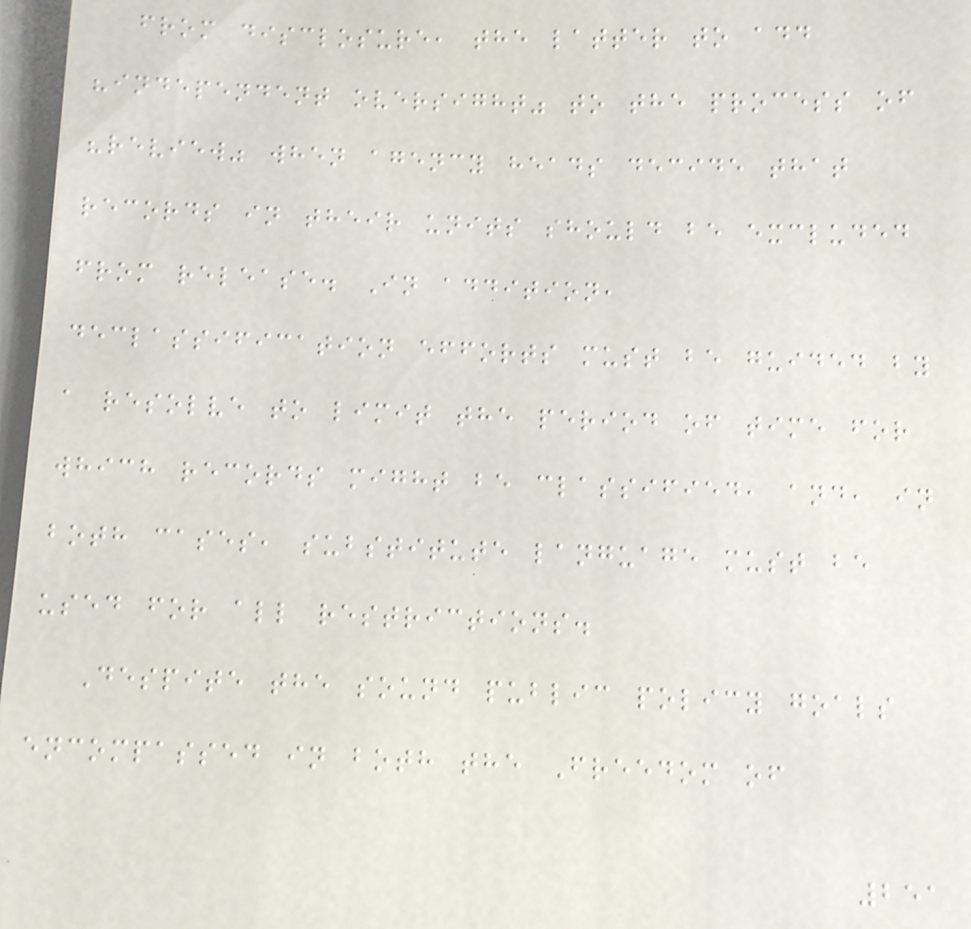from disclosure, the latter to add
"independent oversight" to the process of
"review" when agency heads decide that
records in their units should be excluded
from release. In addition,
declassification efforts must be guided by
a resolve to limit the period of time for
which records might be classified, and, in
both cases, substitute language must be
used for all restrictions.
Despite the sound public policy goals
encompassed in both the Freedom of
251
